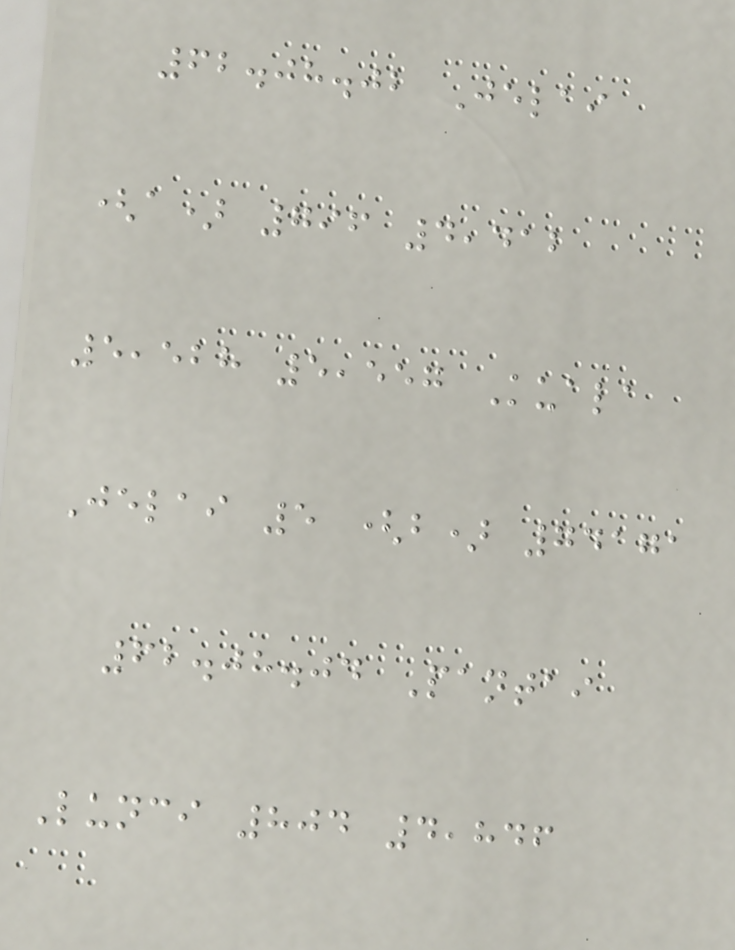62.08.02 Jelai
(a) 796 4,412
5,528 5,557 Kuala
Jelai 5 (b) 74171
62.08.04 Pantai
Lunci 804 4,846
